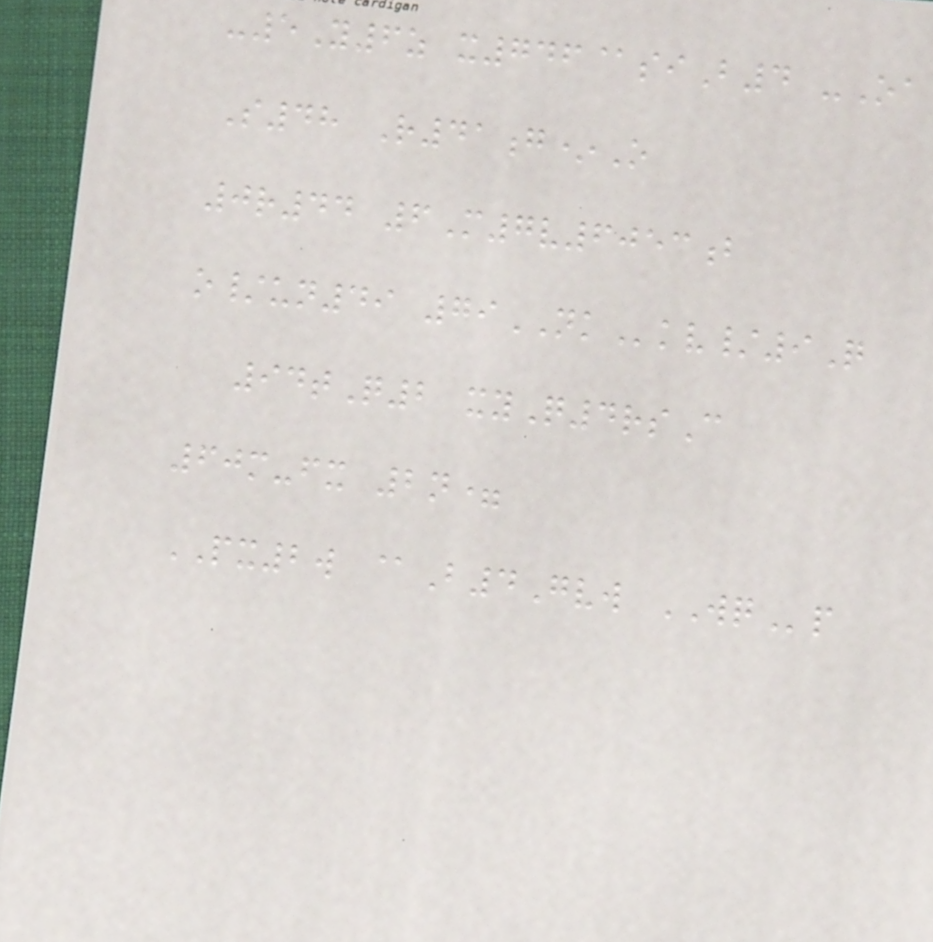-5Y6z x746@siB4 -Oa
S48 R41g*O
0r44 6M7v6053b
o/un49 79NKkv/9Q
94tQ2 xyQ4rsC
60m-fx 2n=
PX2w @B4Gvw WQp
